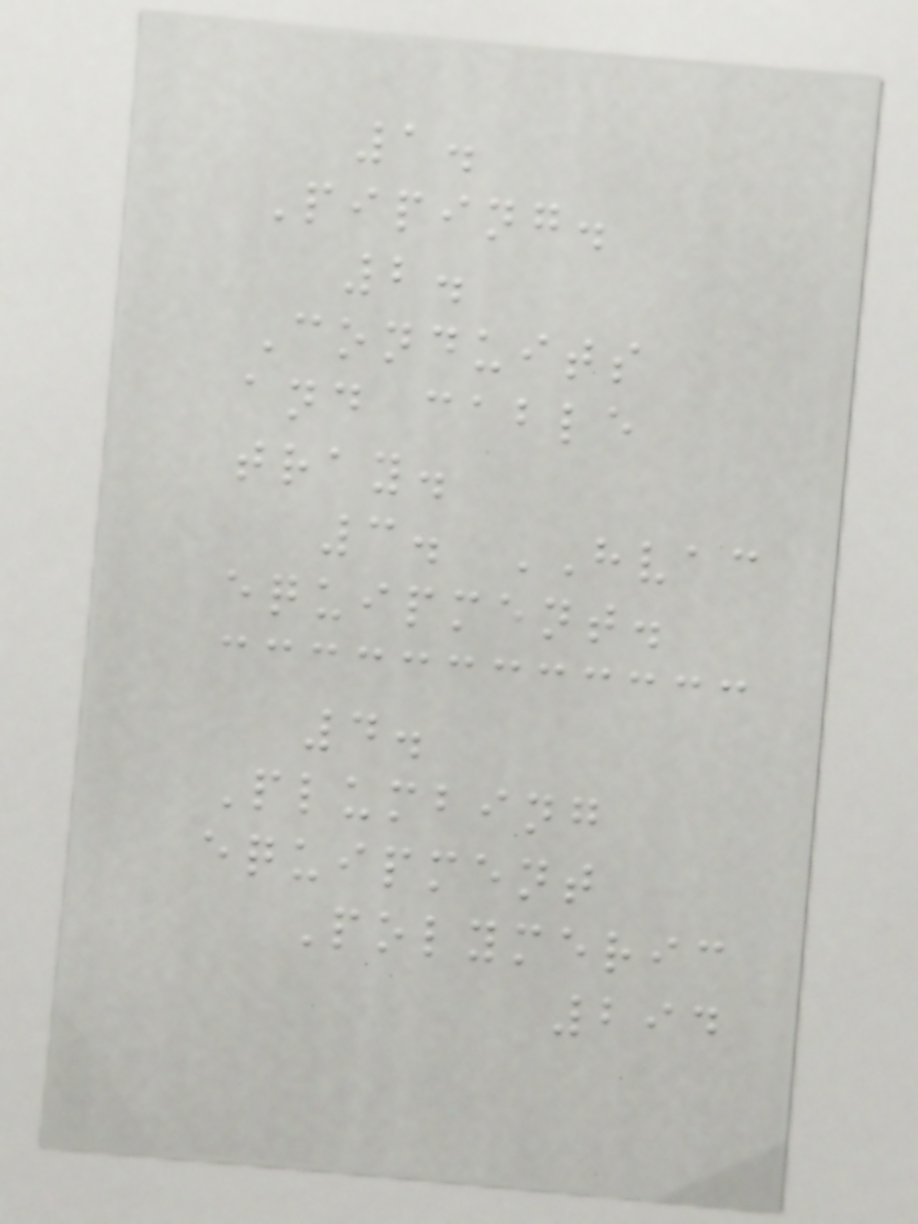1.
Piping.
2.
Conduits
and cable
tray.
3. HVAC
equipment.
4.
Plumbing
equipment
Polymeric
294
